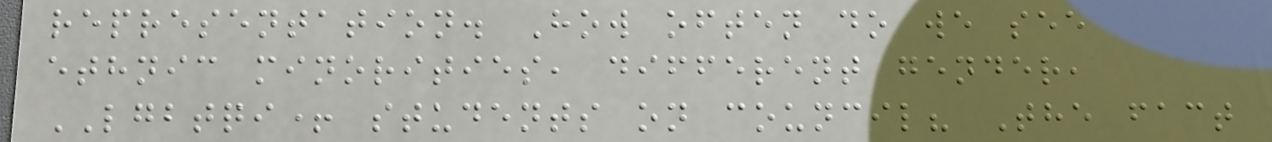representation. How often do we see
ethnic minorities, different gender,
LGBTQI+ students on council? The fact
